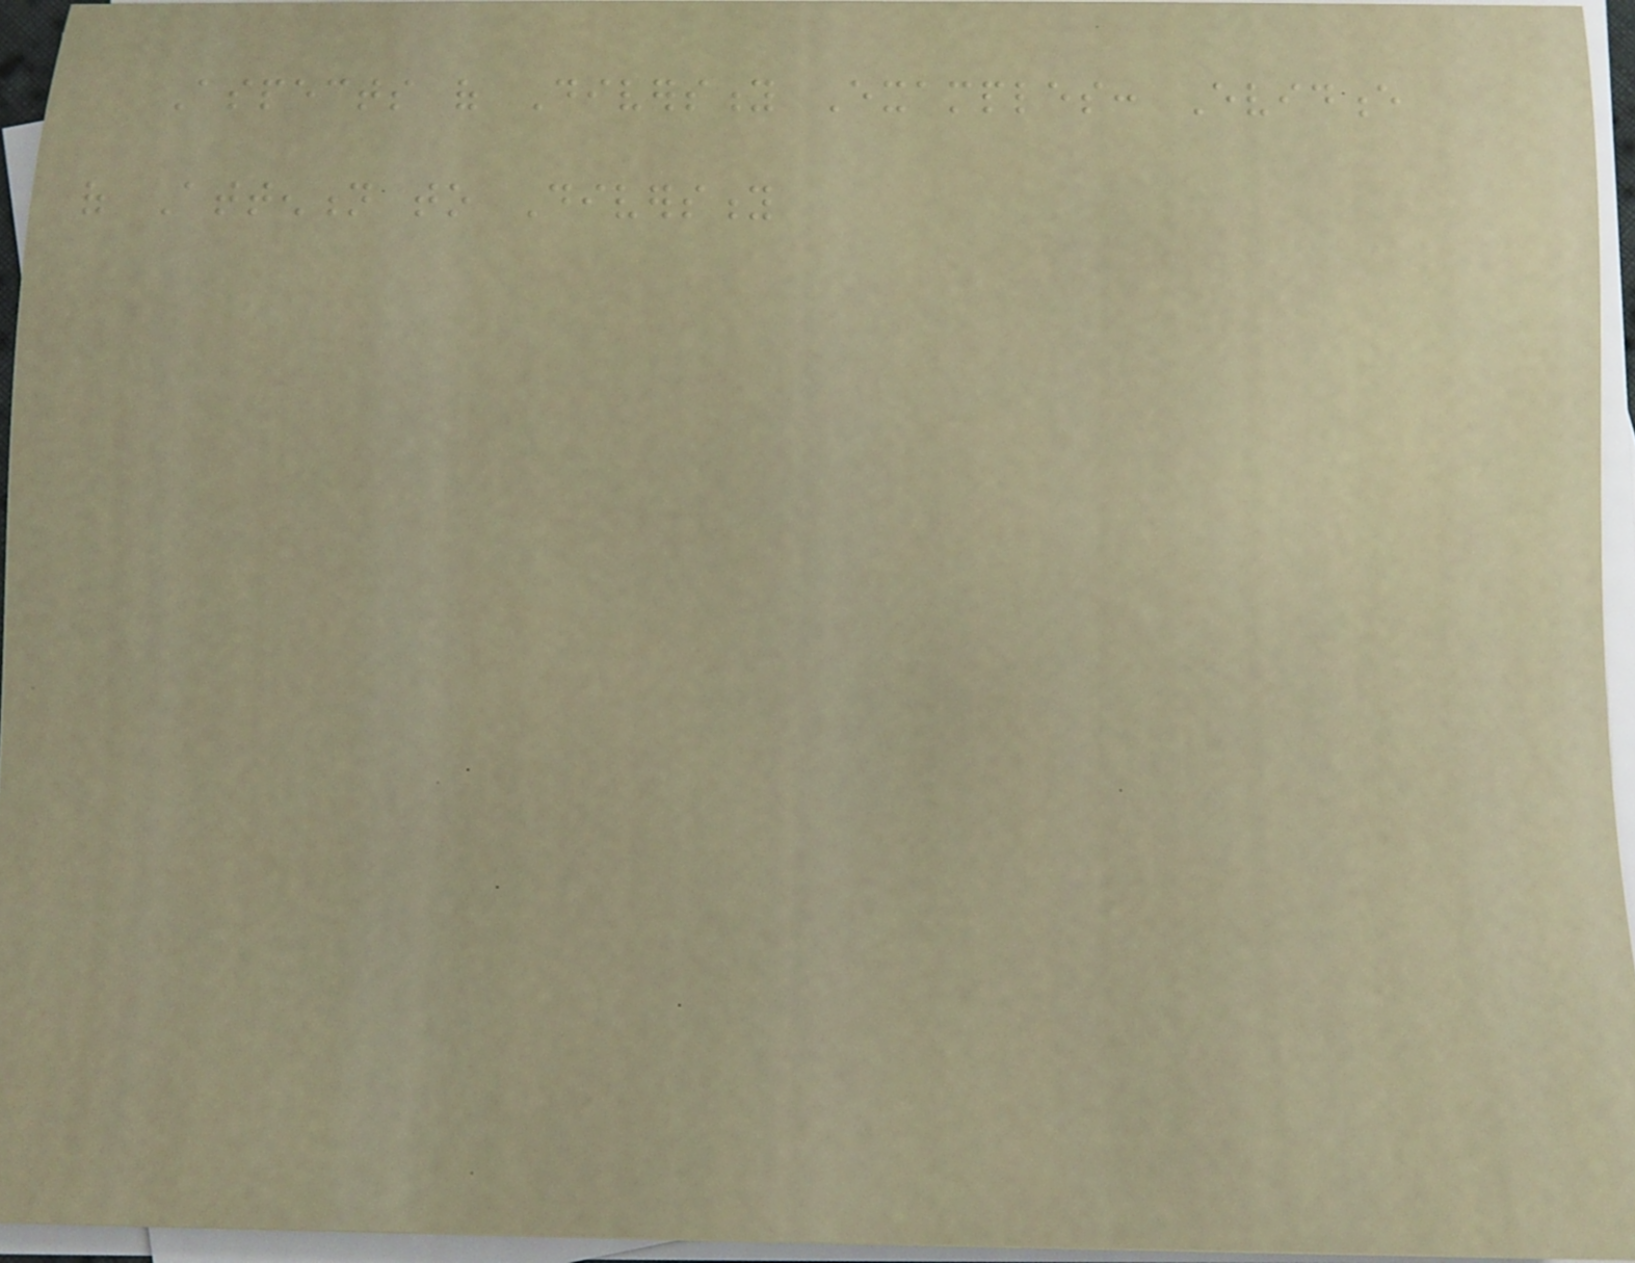Aspects of Diversity Examples: Evidence
of Attention to Diversity
